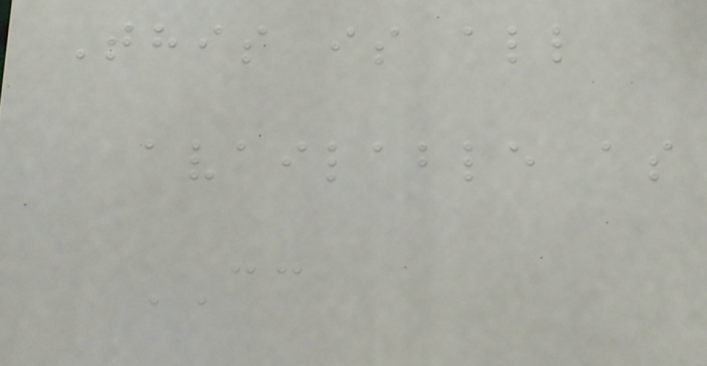This is all
available as
CC
